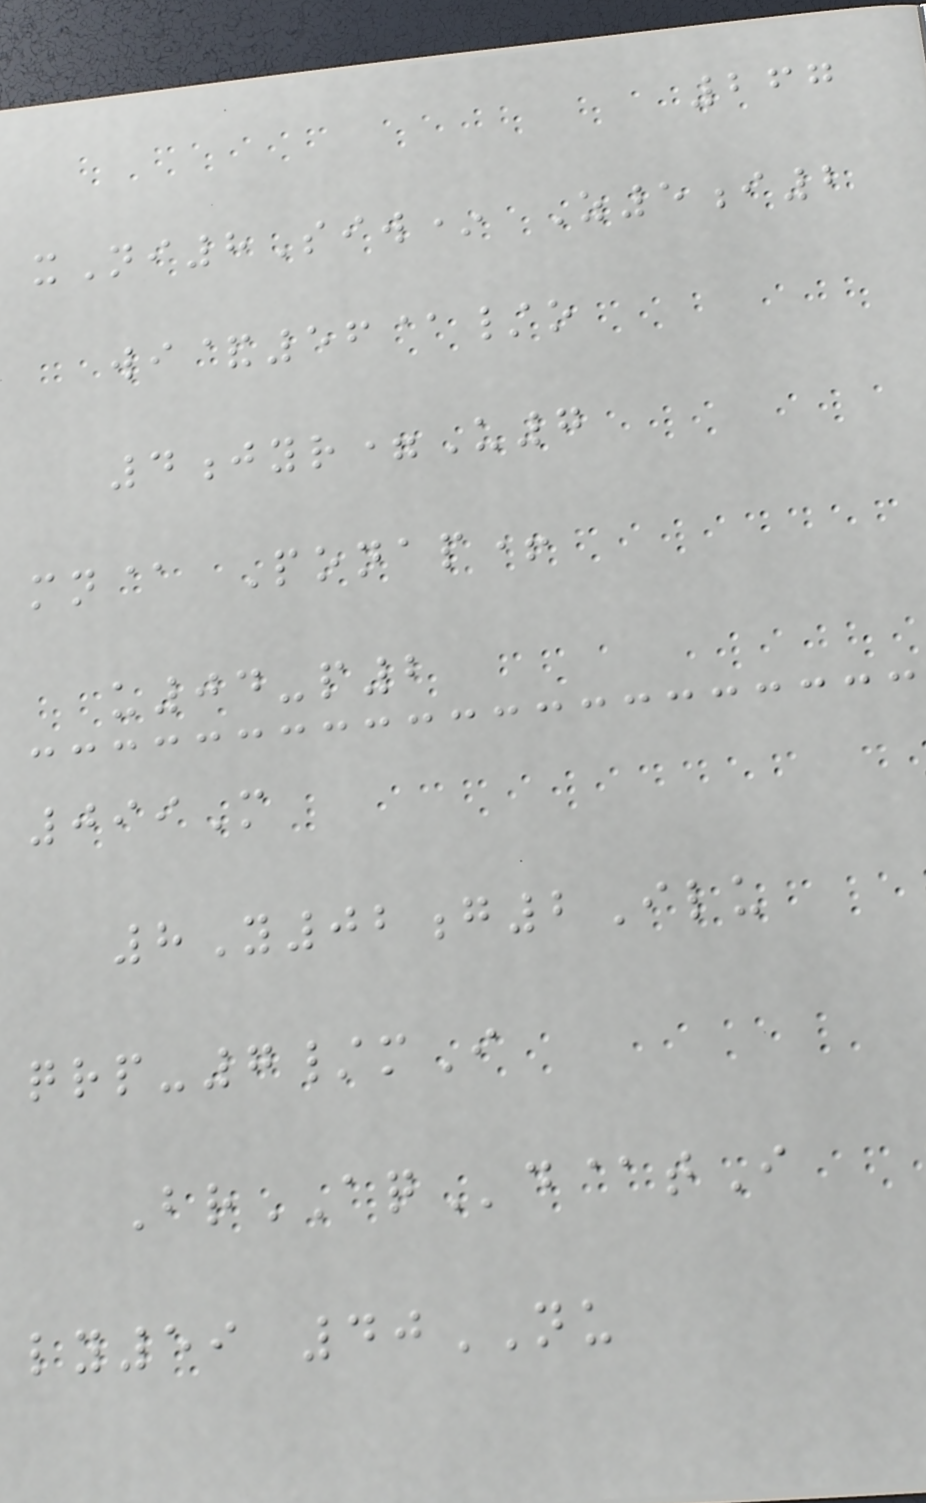267
xNi8Siw* Z5i2
wi&56@/o
4jyr=U7
mn@ Ponap+
u04-p2
099M
8Y02g2Ilu
qrp-7/mI
BrAQd@tI
ly59 40NU
